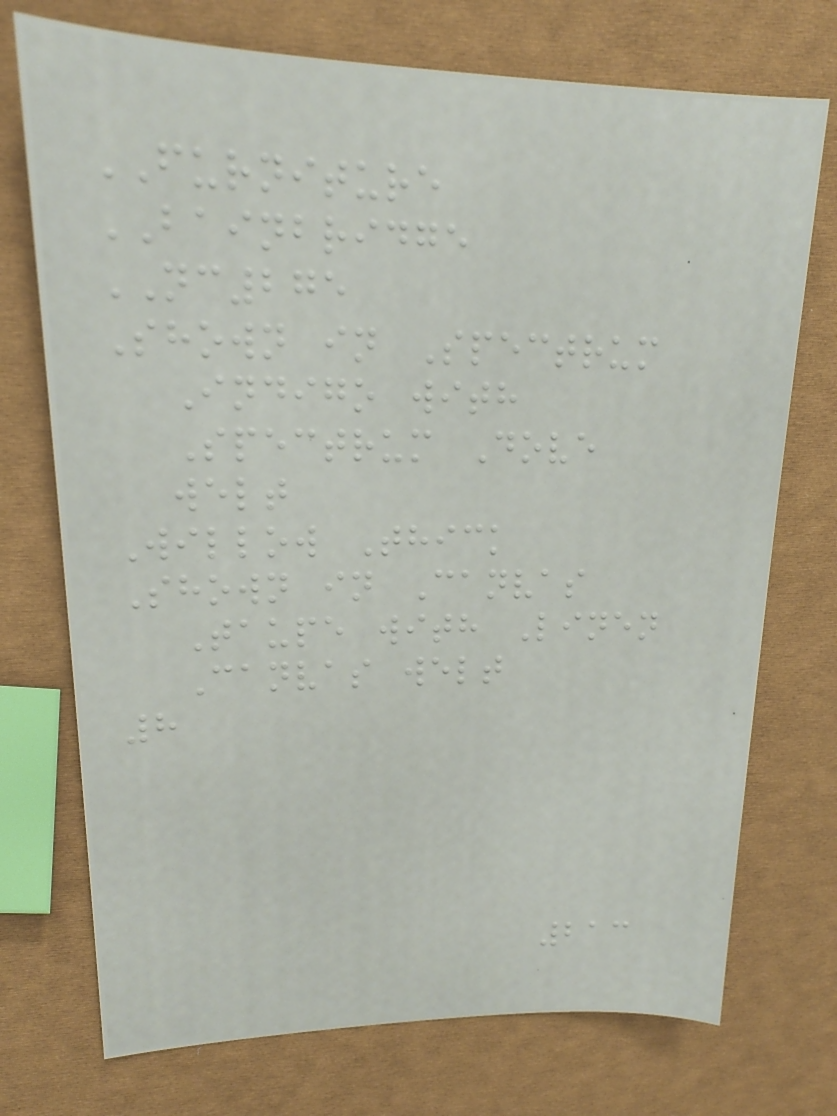FURNITURE
BAINBRIDGE
NC275
Shown in Spectrum
Indigo with
Spectrum Dove
welt
Willow Thick
Shown in Canvas
Taupe with Linen
Canvas welt
8
213
